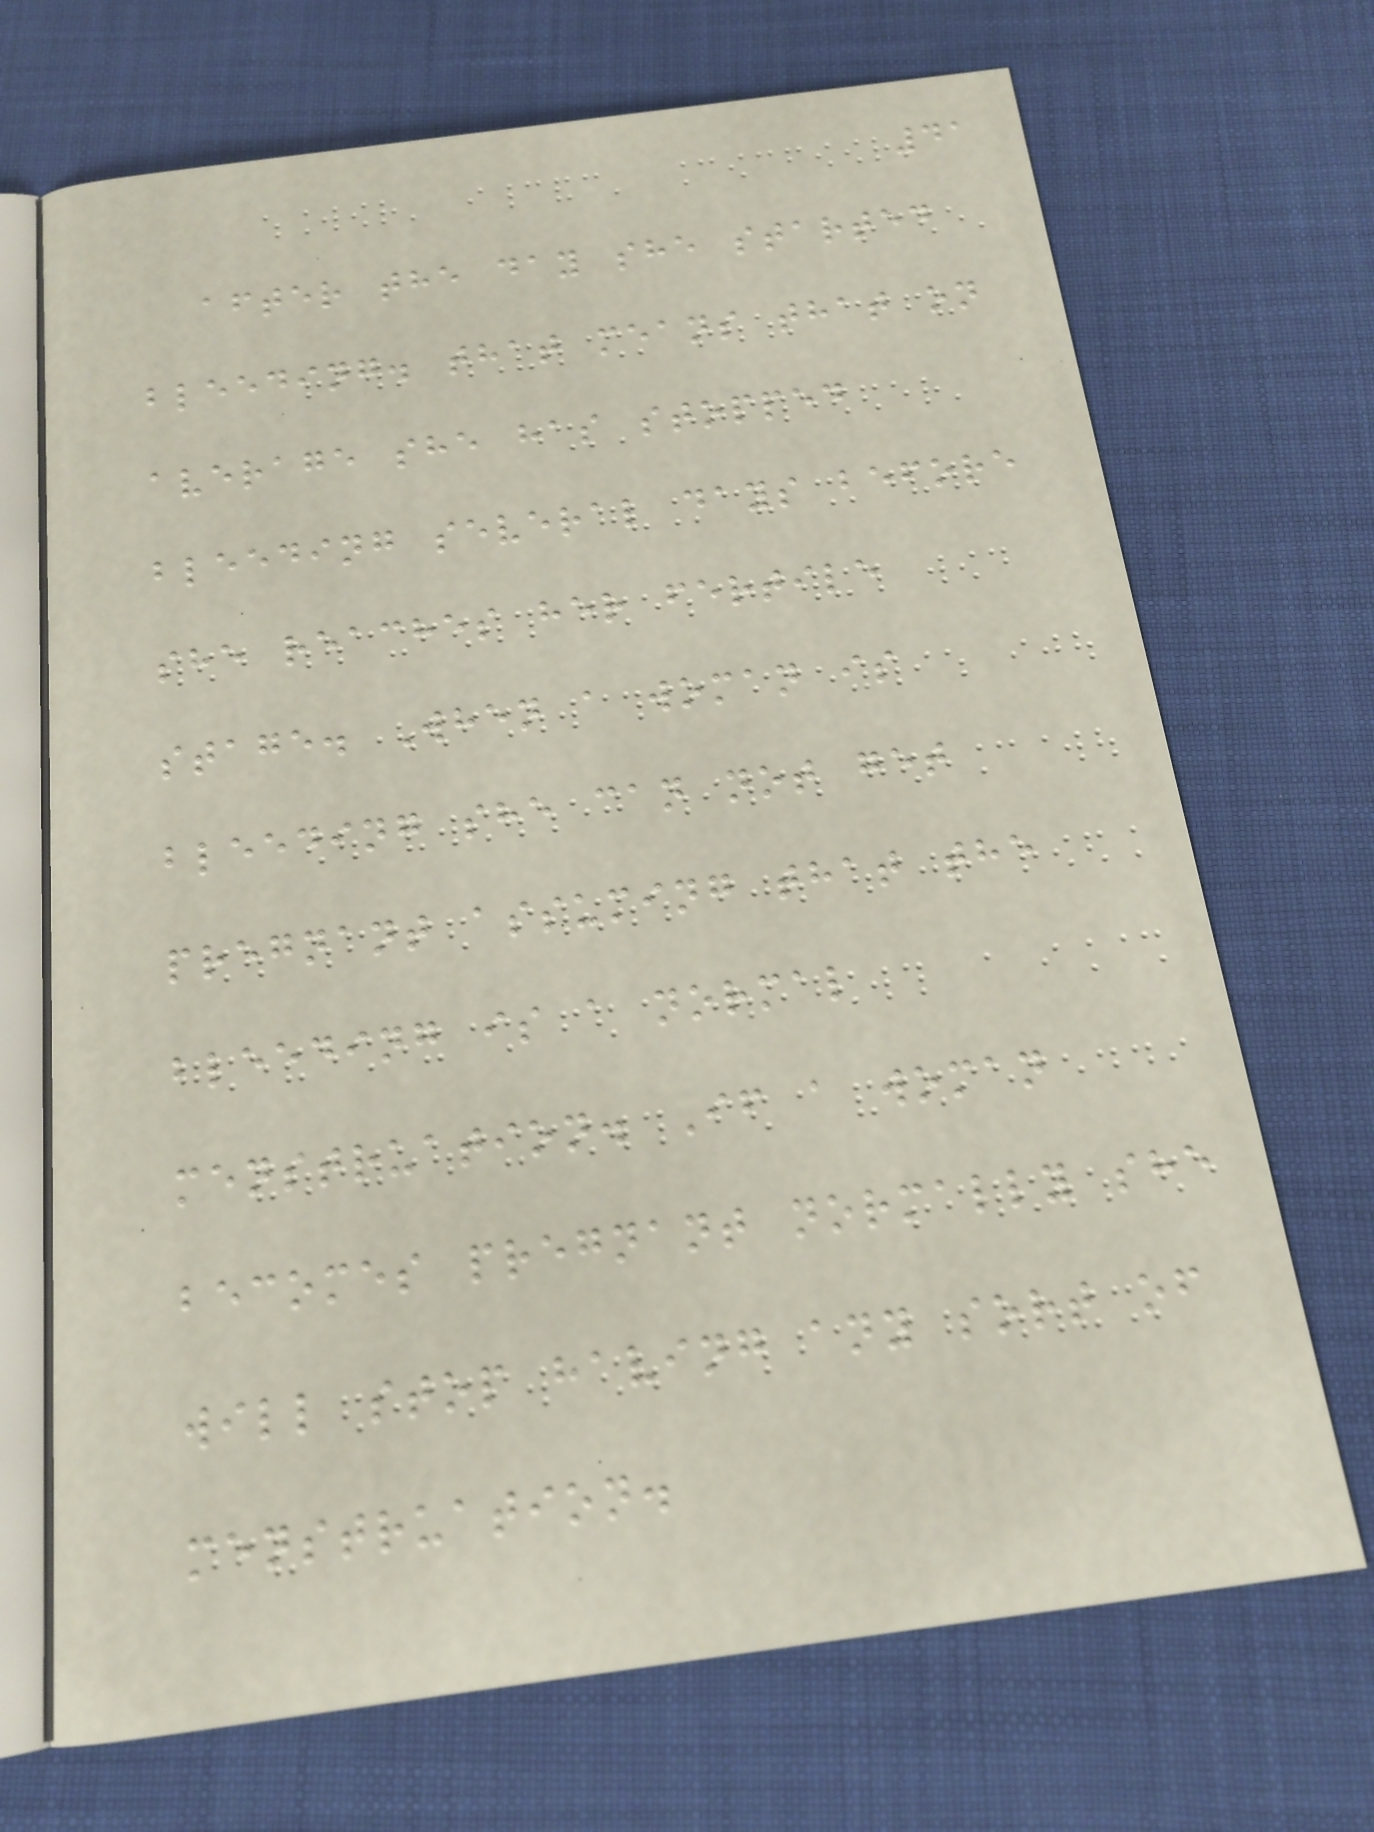41
after the day she started
bleeding. that means that on
average she has stopped
bleeding several days before
she reaches her fertile
stage. When a woman is
bleeding she can not get
pregnant assuming that the
bleeding is a normal
menstruation. If a woman
becomes pregnant normally she
will stop having any sort of
menstruation.
